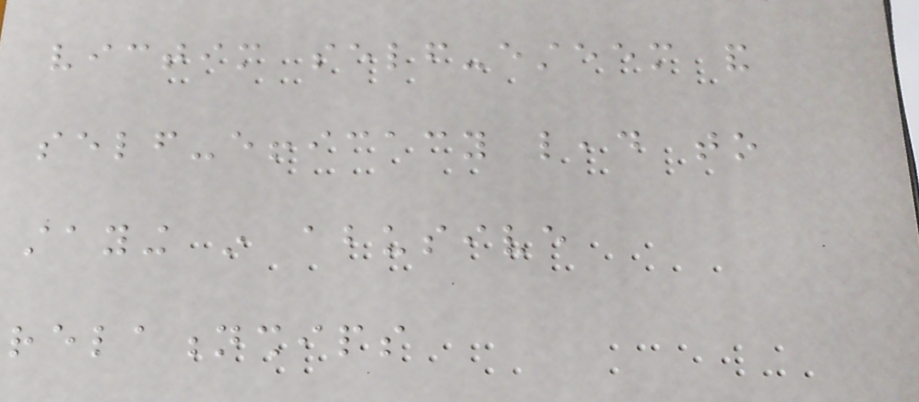victim self-esteem and
self-efficacy lead to
staying in abusive
relationships
